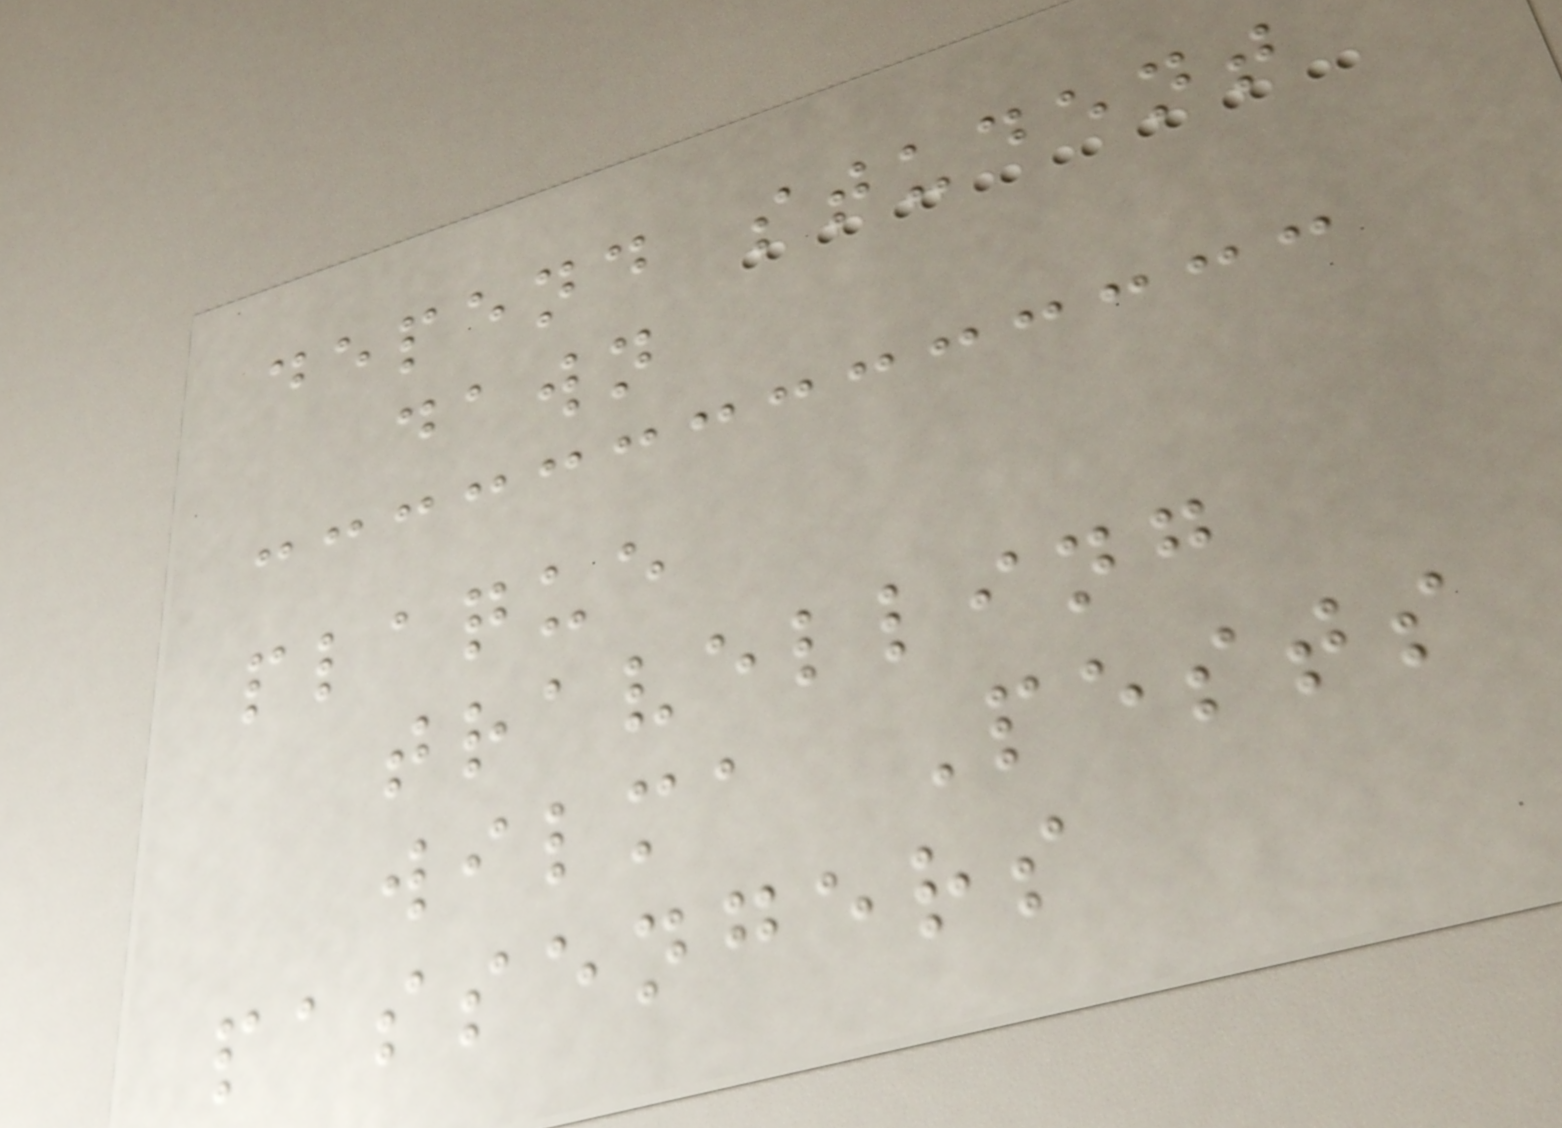depend student
dawn
plaque
travelling
wilma Pests
passengers
